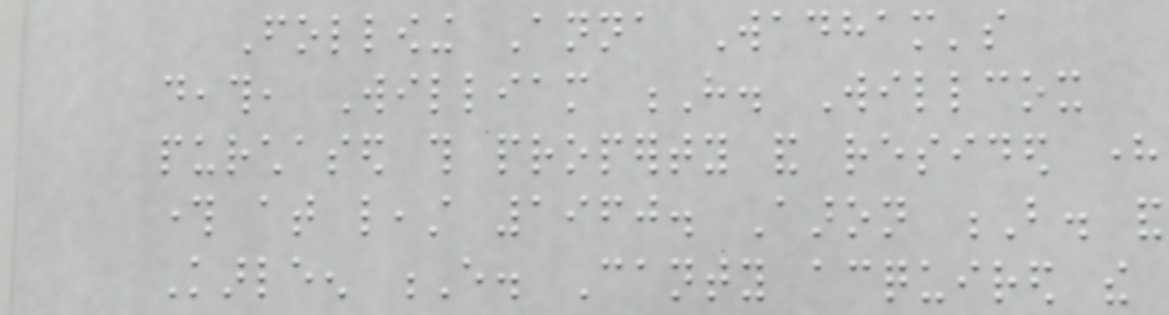Following Anna Wadham's
death, William H. Willcox
purchased this property and resided here
through at least 1960. Aaron B. and
Karleen E. Canty acquired the
